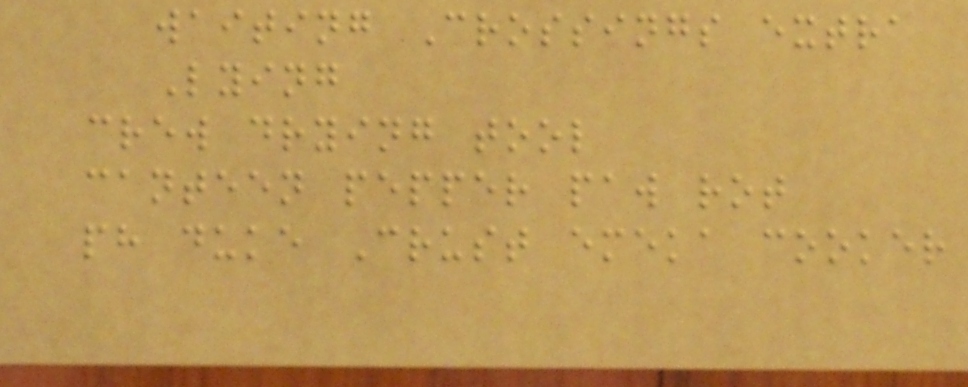waiting Crossings extra
Lying
crew drying tool
canteen pepper paw rot
ph duke Crust emeka cooker
